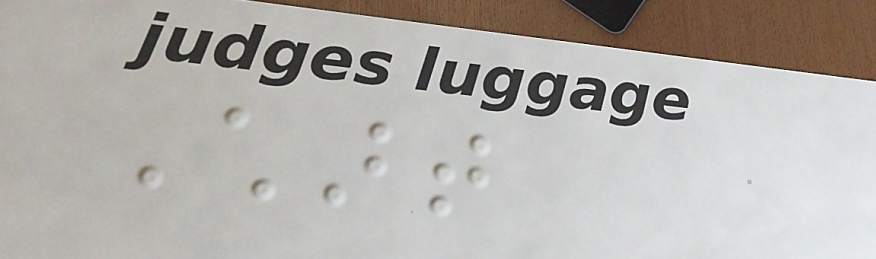Chart
